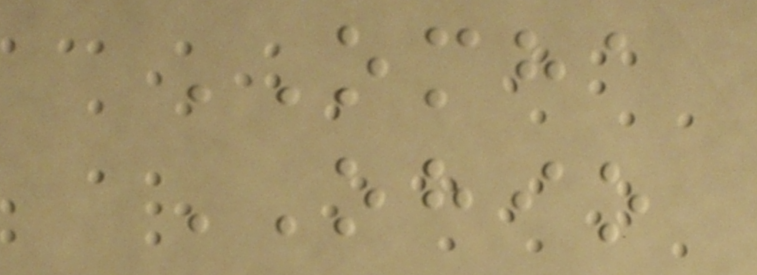OMHA
OHIO
